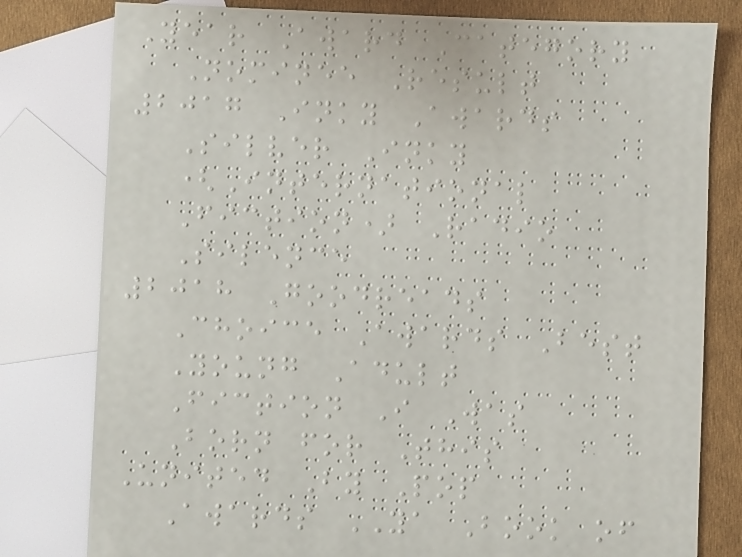Year Award Category
Nominee Result
2017 Inky Awards
Silver Inky
(International
Fiction) Radio
Silence
2018 Goodreads
Choice Awards Best
Young Adult
Fiction I Was
Born for This
United By Pop
Awards YA Book of
